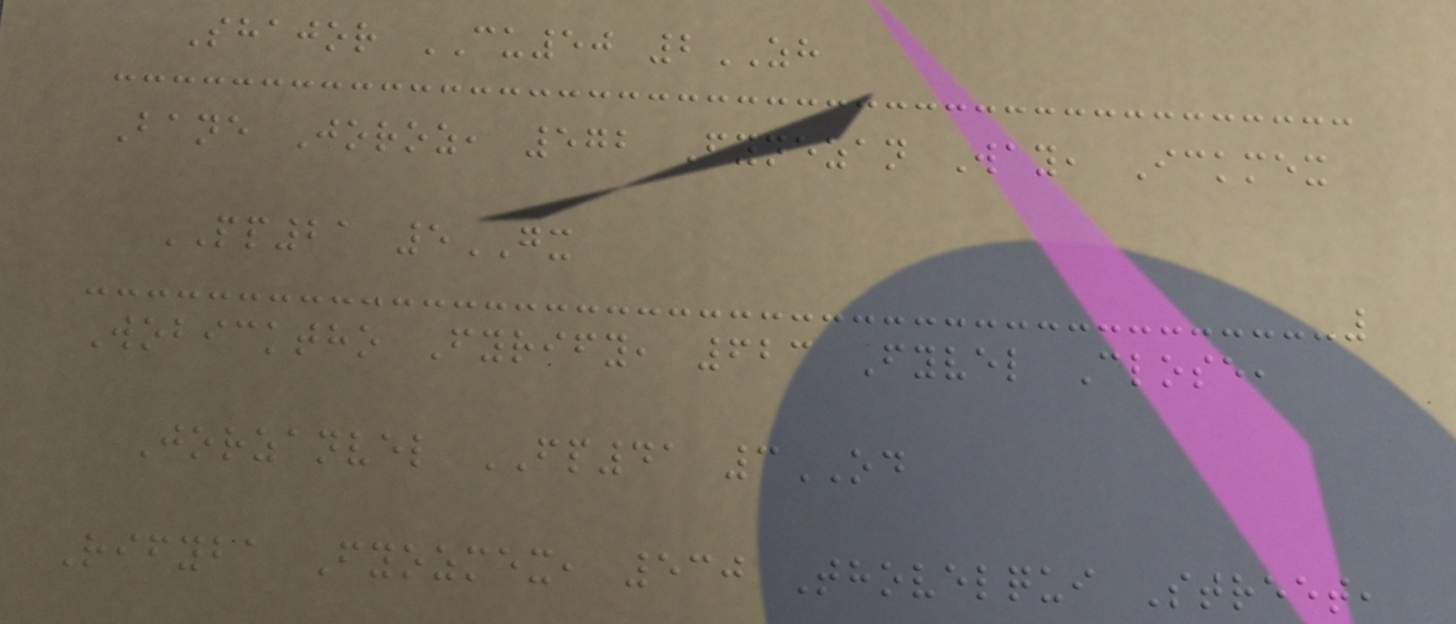Shajor CU50 2ZH
Bane Joroz, 572 Fynezan Way, Ickmex
PP21 5GX
Wobicktho Fyrify, 623 Fyvel Close,
Jorzanvel FP41 3OD
Rifyba Fyozmex, 530 Thovelqui Street,
